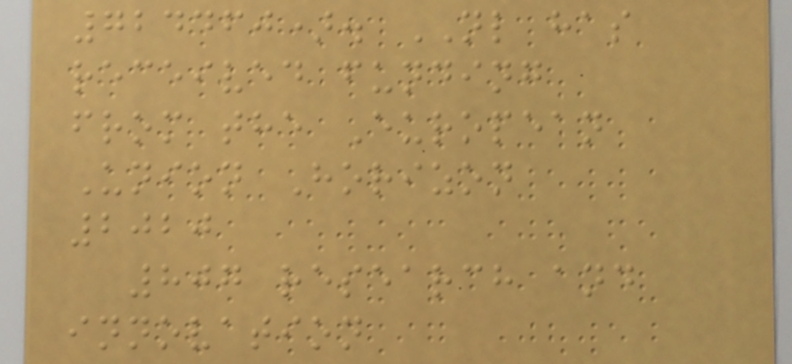724460). NL has
received funding
from the European
Union Horizon
2020
807 research and
innovation
